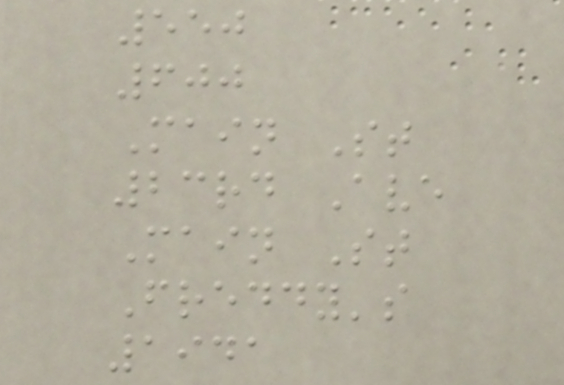550
600
Main St
23rd Ave
Main St
Freddy's
1941
